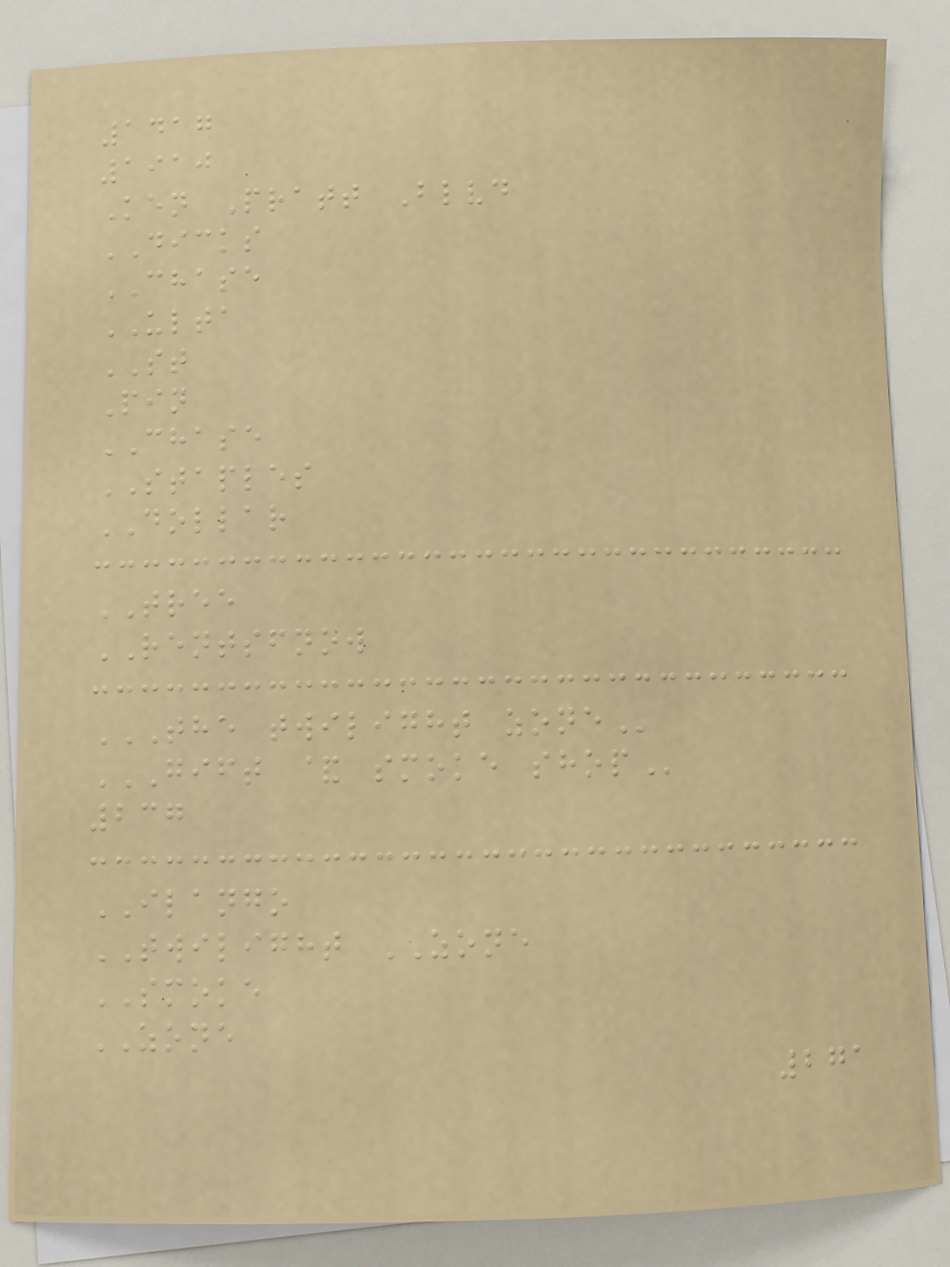1417
1910
Ken Pratt Blvd
DICKS
CHASE
ULTA
ST
Pin
CHASE
STAPLES
DOLLAR
TREE
RENTSFNOW
THE TWILIGHT ZONE
GIFT & SMOKE SHOP
237
ILANGO
TWILIGHT ZONE
SMOKE
ZONE
271
